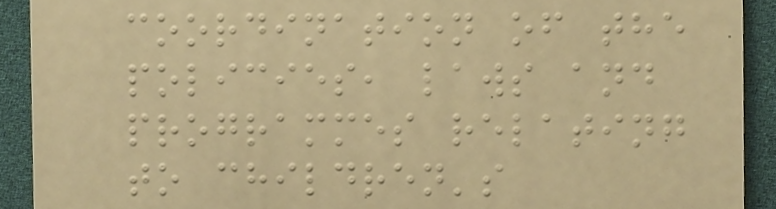coordination of the
policies, laws and
programmes relating
to children's
